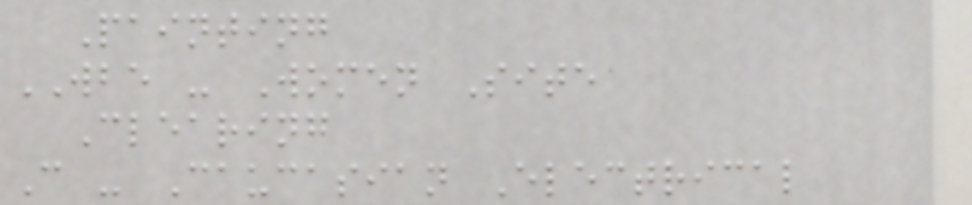Painting
WBE - Women Site
Clearing
C - Caucasian Electrical
